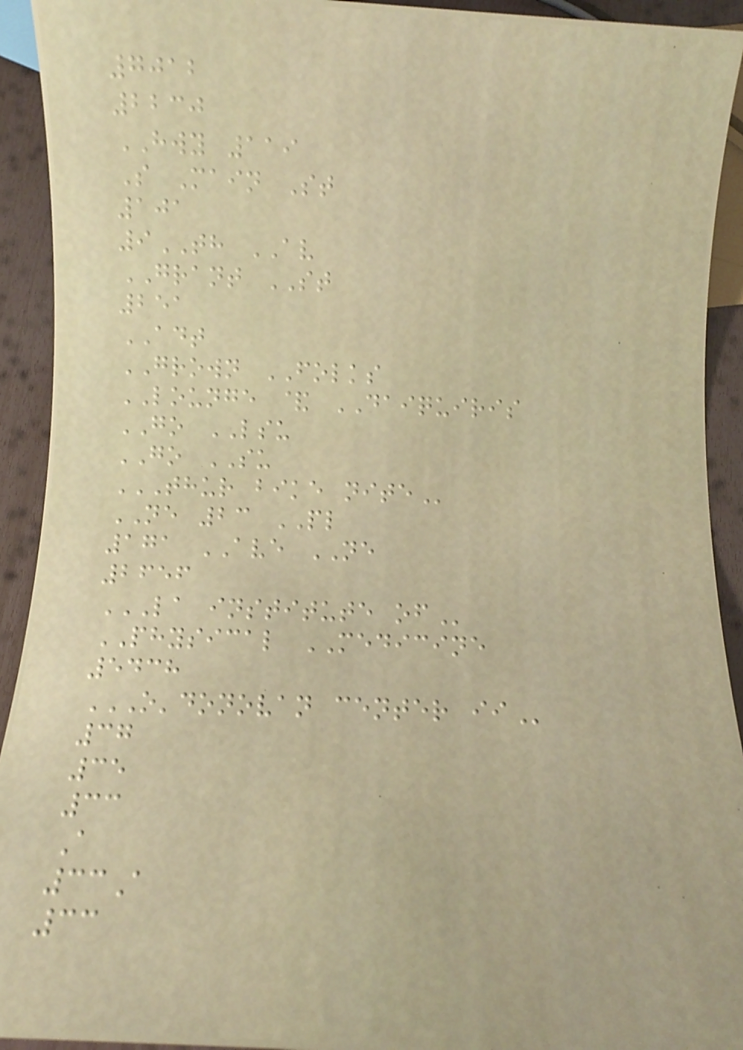7012
2230
HWY 119
S Main St
101
9TH AV
GRANT ST
251
ADT
GROWN FOLKS
LOUNGE & DAIQUIRIS
GO LSU
GO SU
THUR BIKE NITE
NE 23 PL
171 AVE NE
2656
LA INSTITUTE OF
PHYSICAL MEDICINE
5438
O'DONOVAN CENTER II
37
35
33
A
33A
33
